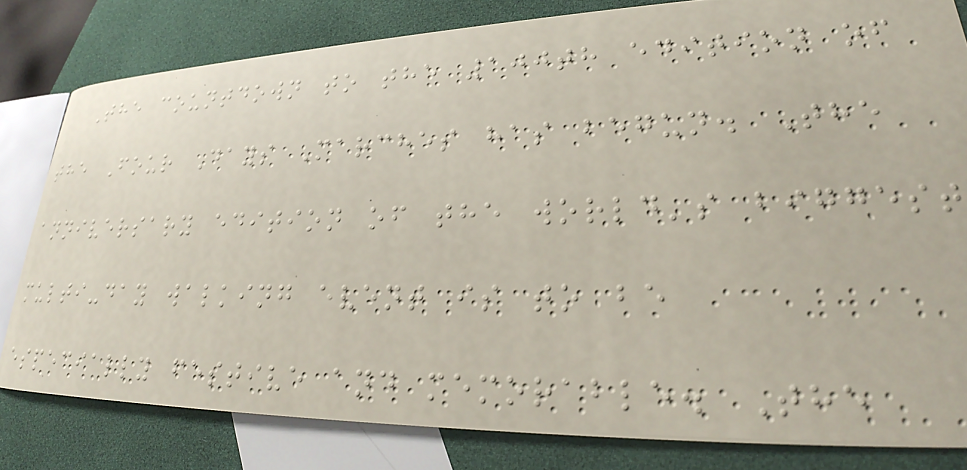The countdown to the 100th edition of
the Four Days Marches has begun. The
anniversary edition of the world's biggest
multi-day walking event is to be
especially festive and memorable. The
